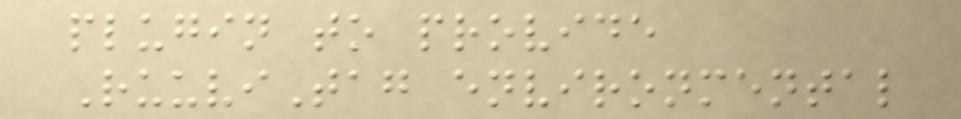plugin to provide
RuuviTag environmental
